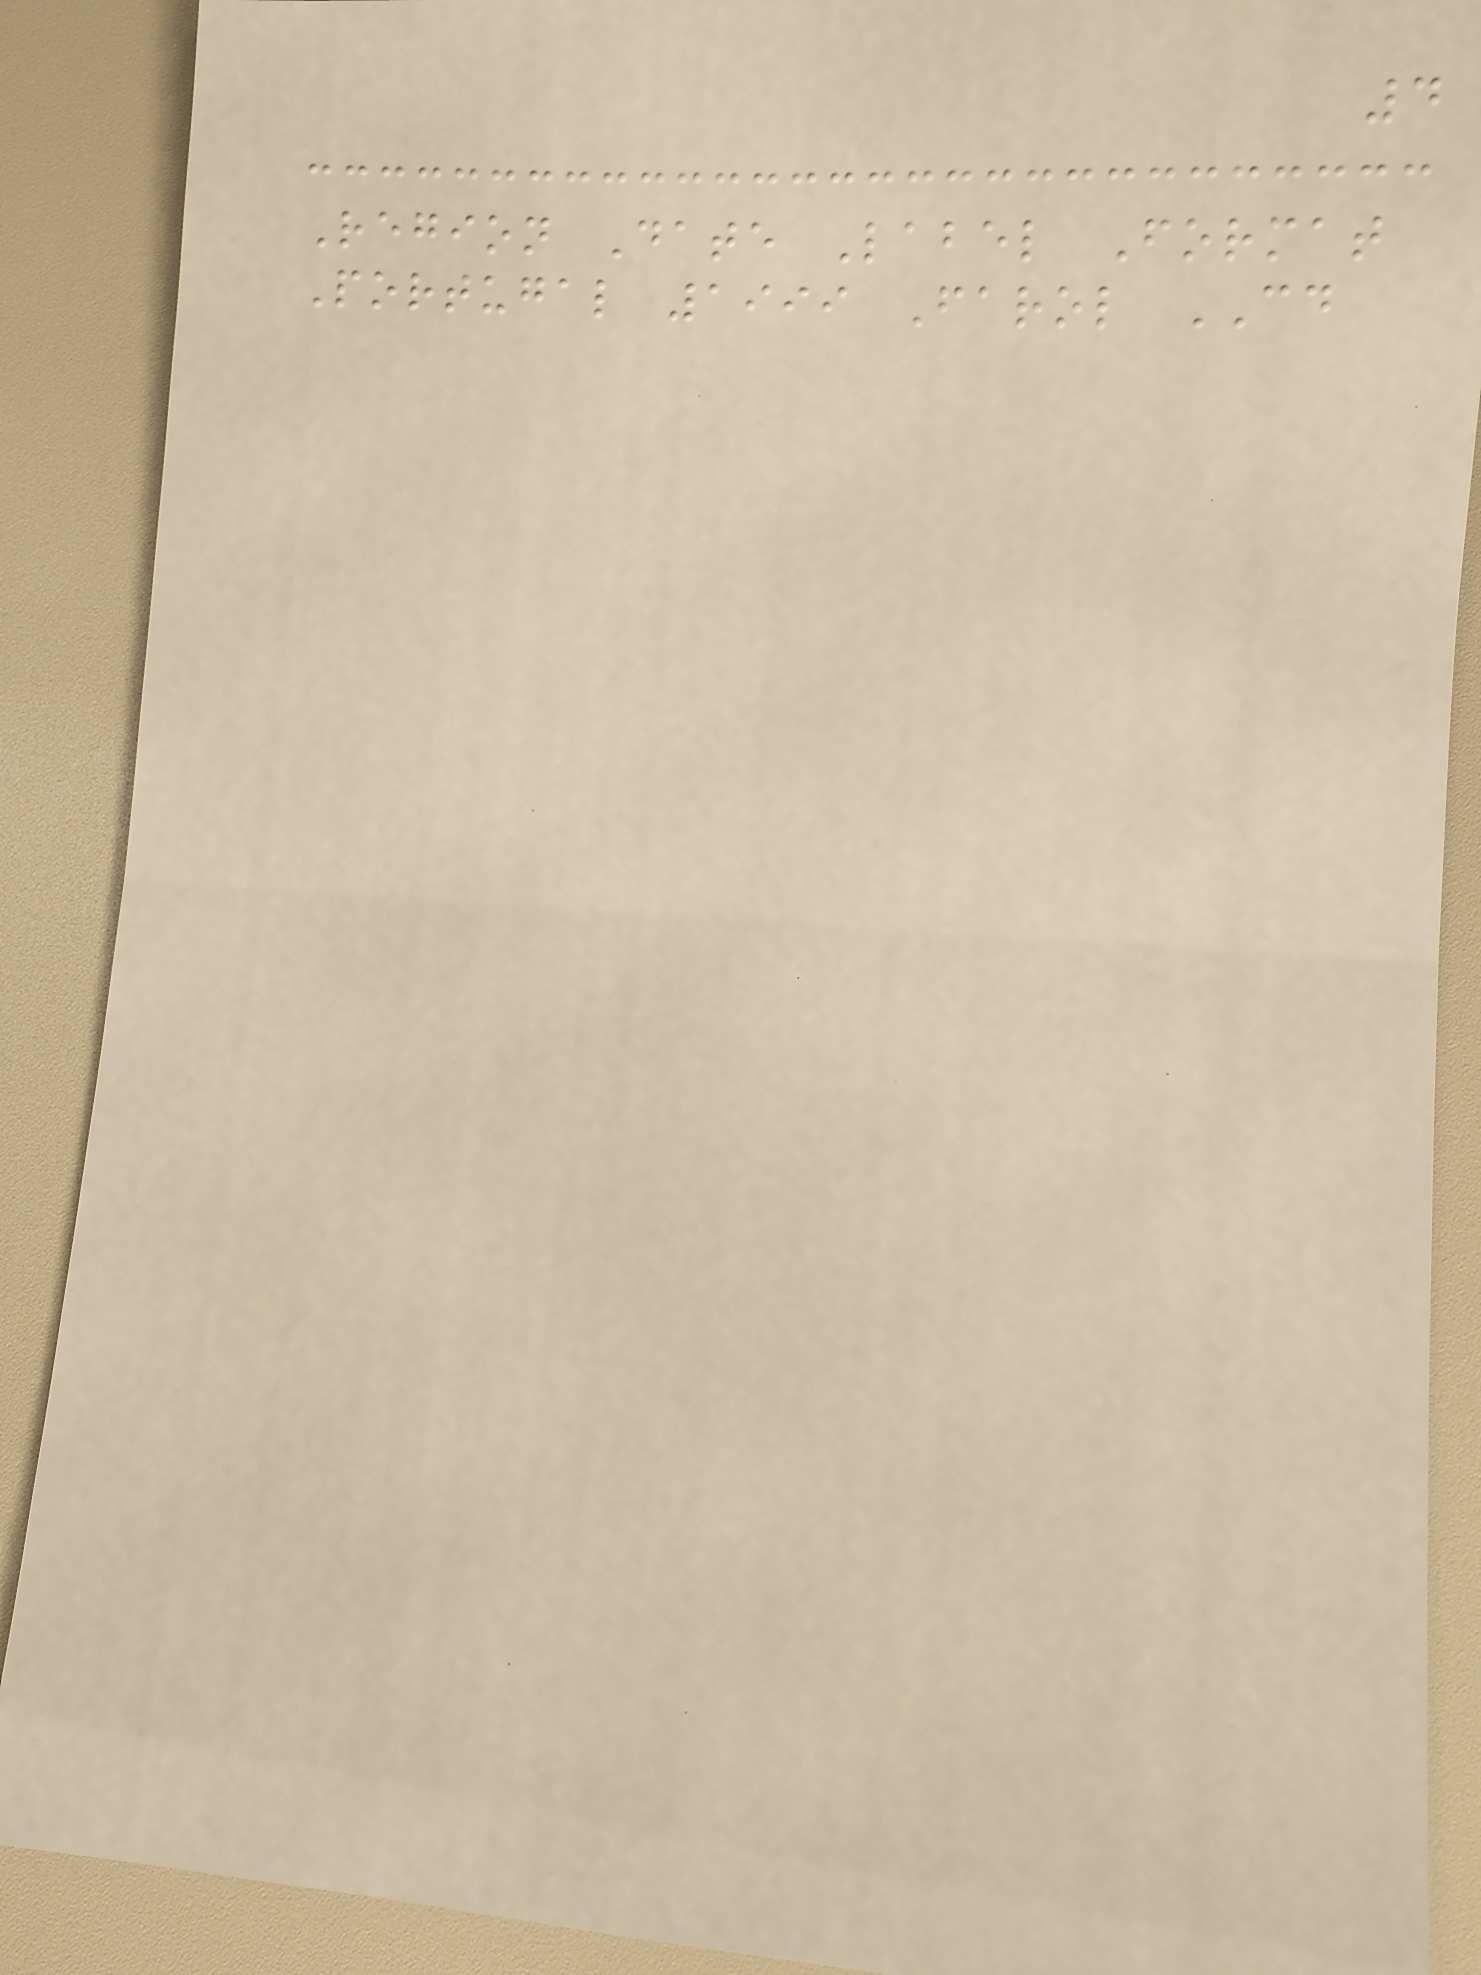4
Region Date Label Format
Portugal 1999 Farol CD
